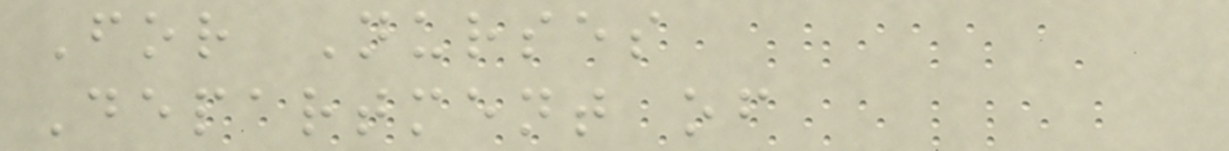For Nurses
Department of
